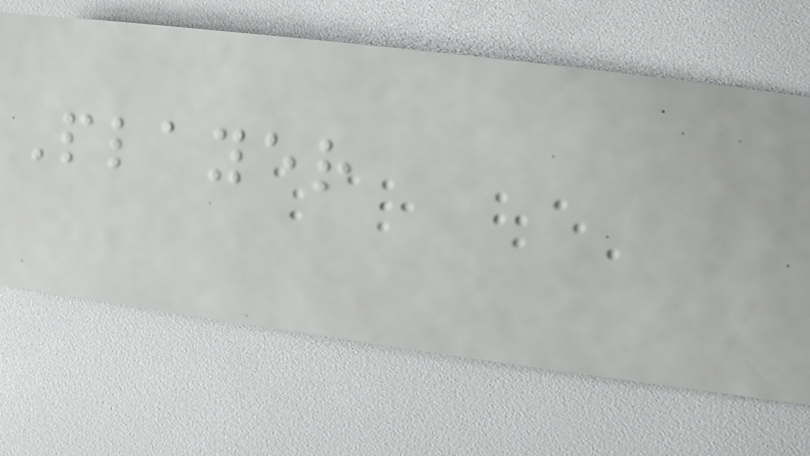Player
